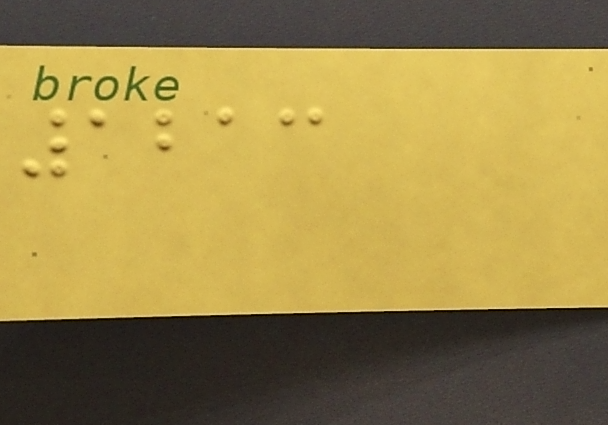1213
